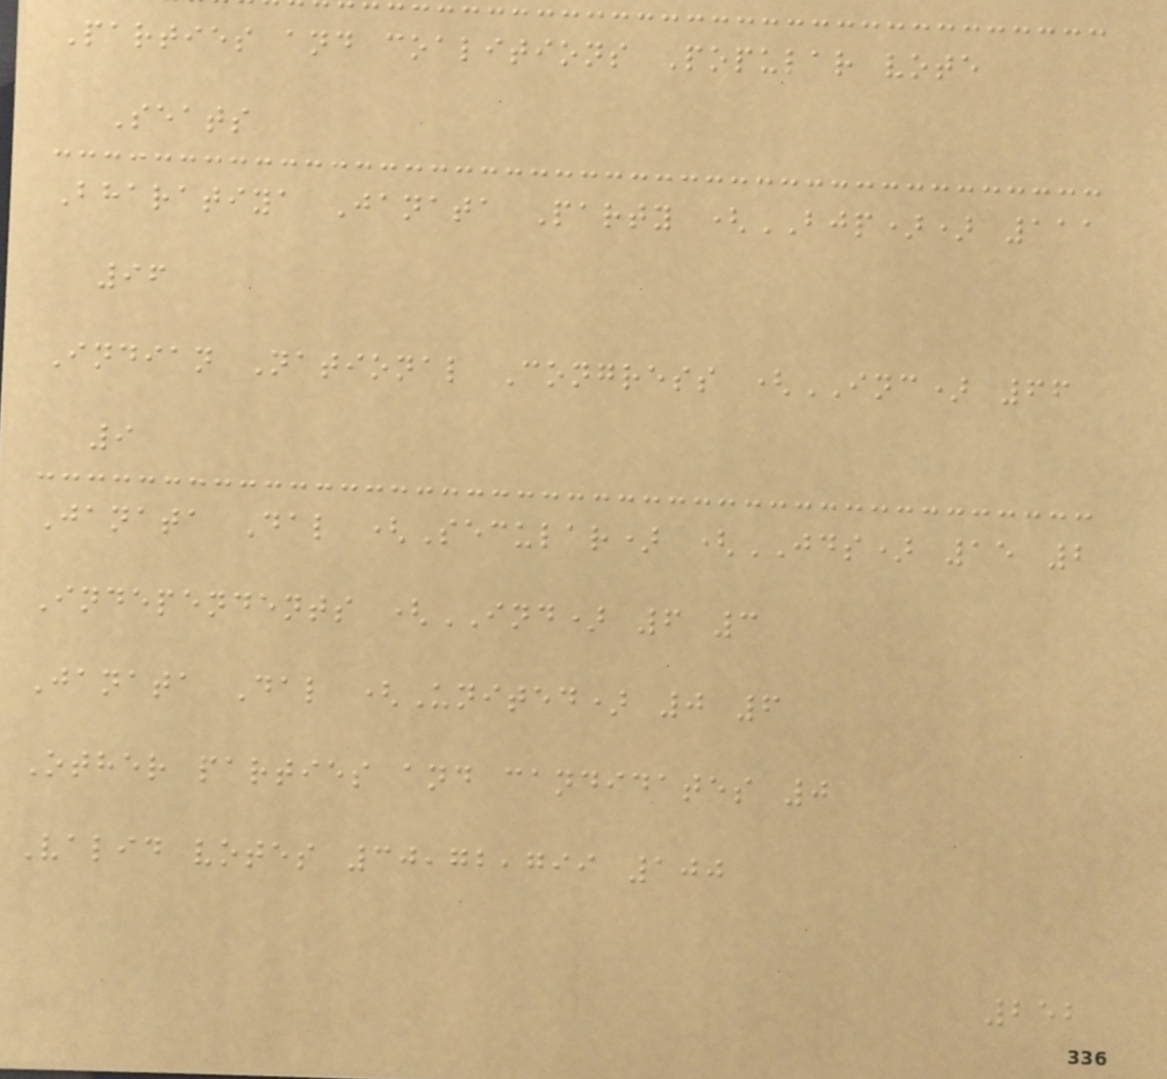Parties and coalitions Popular vote
Seats
Bharatiya Janata Party (BJP)) 111
96
Indian National Congress (INC) 66
9
Janata Dal (Secular) (JDS) 15 2
Independents (IND) 6 3
Janata Dal (United) 0 6
Other parties and candidates 0
Valid votes 30,72,799 100
252
